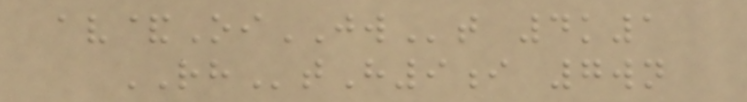av&OiJWt 4k1
RHtH9i 7wn
